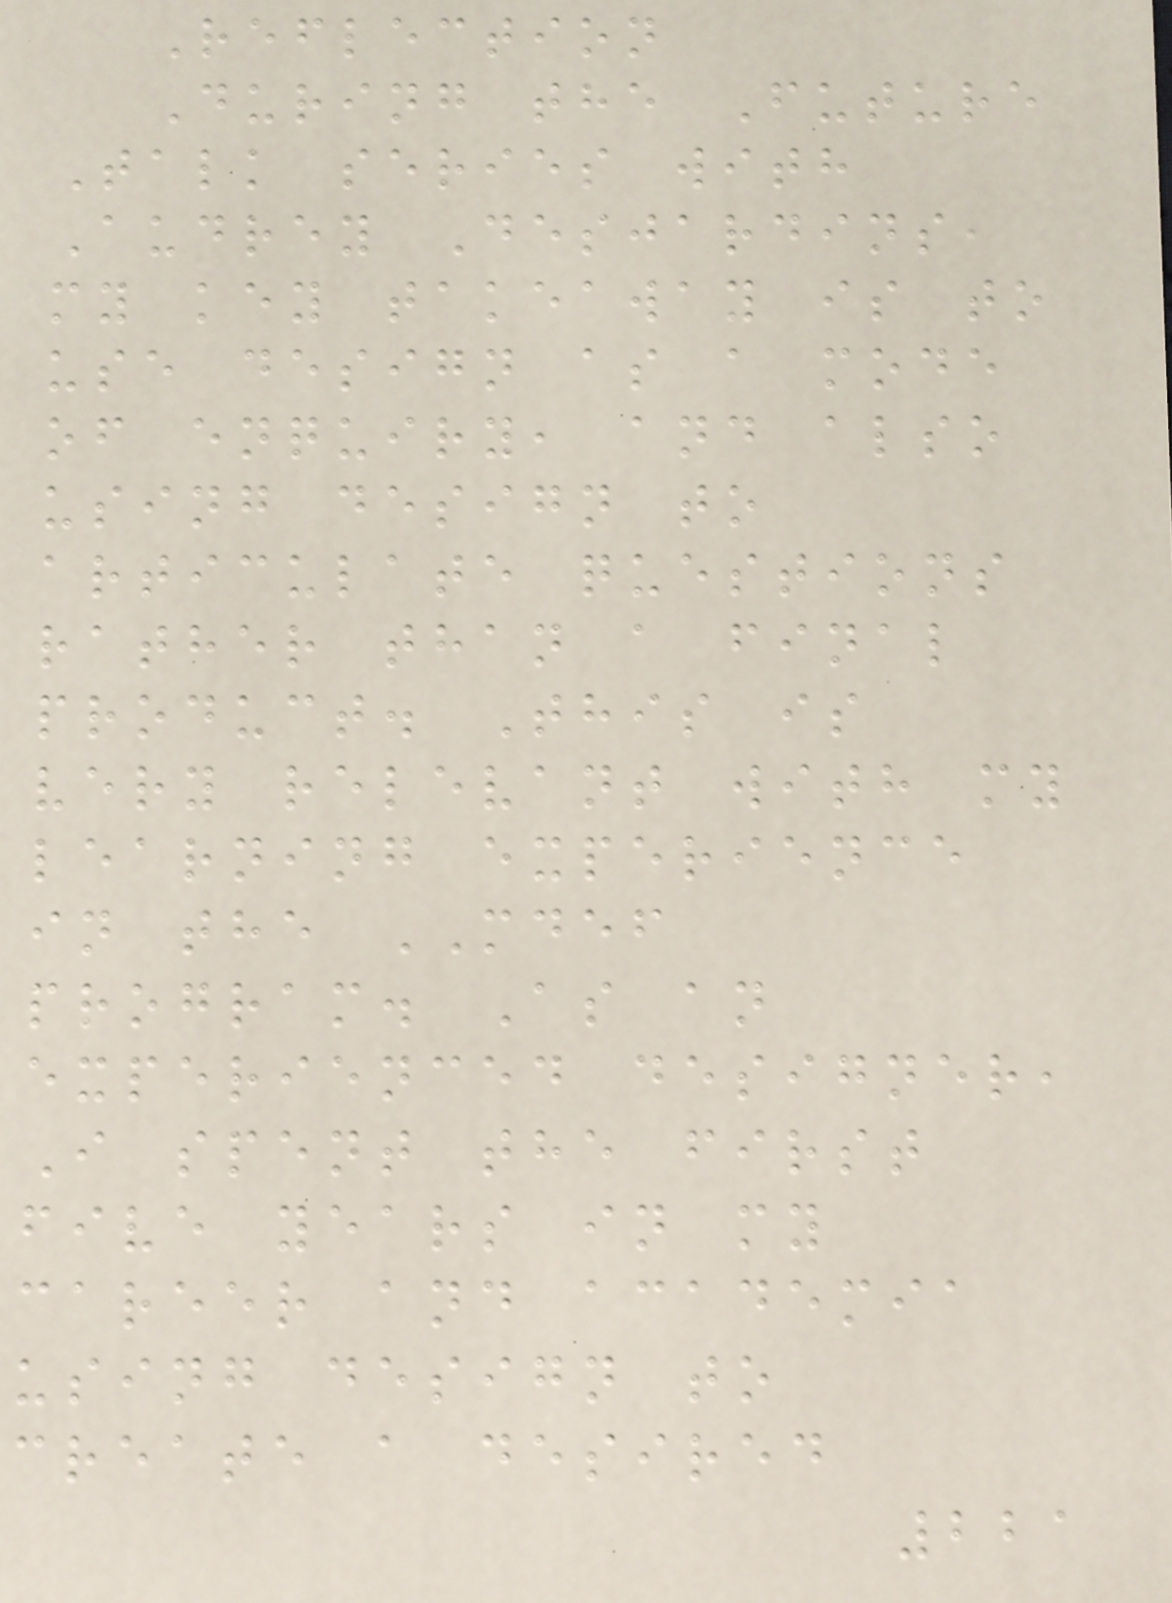Reflection
During the Future
Talk series with
Audrey Desjardins,
my key takeaway is to
use design as a mode
of enquiry, and also
using design to
articulate questions
rather than a final
product. This is
very relevant with my
learning experience
in the MDEF
program. As an
experienced designer,
I spent the first
five years in my
career and academia
using design to
create a desired
221
